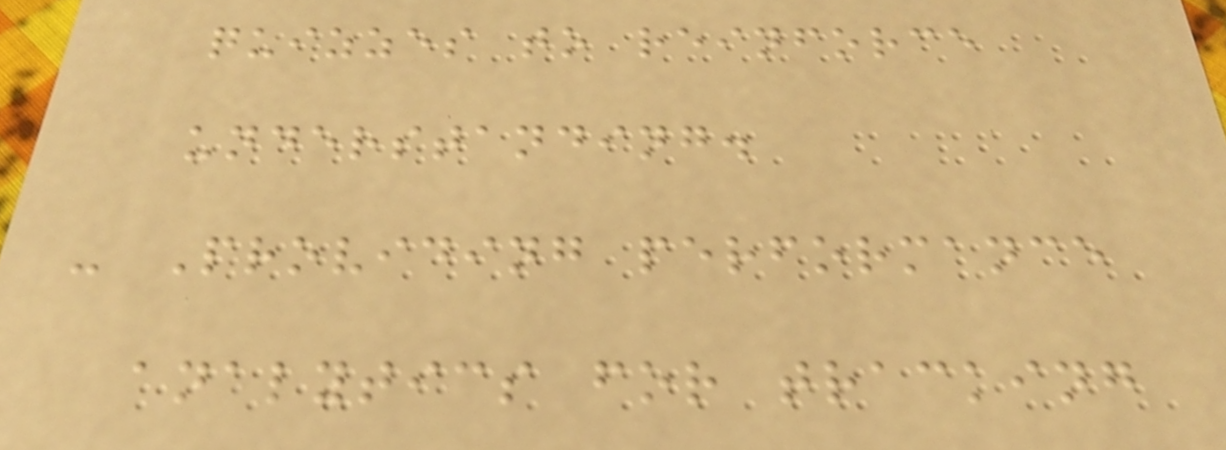quizzes to reinforce
understanding.
- Providing performance
analytics for tracking
